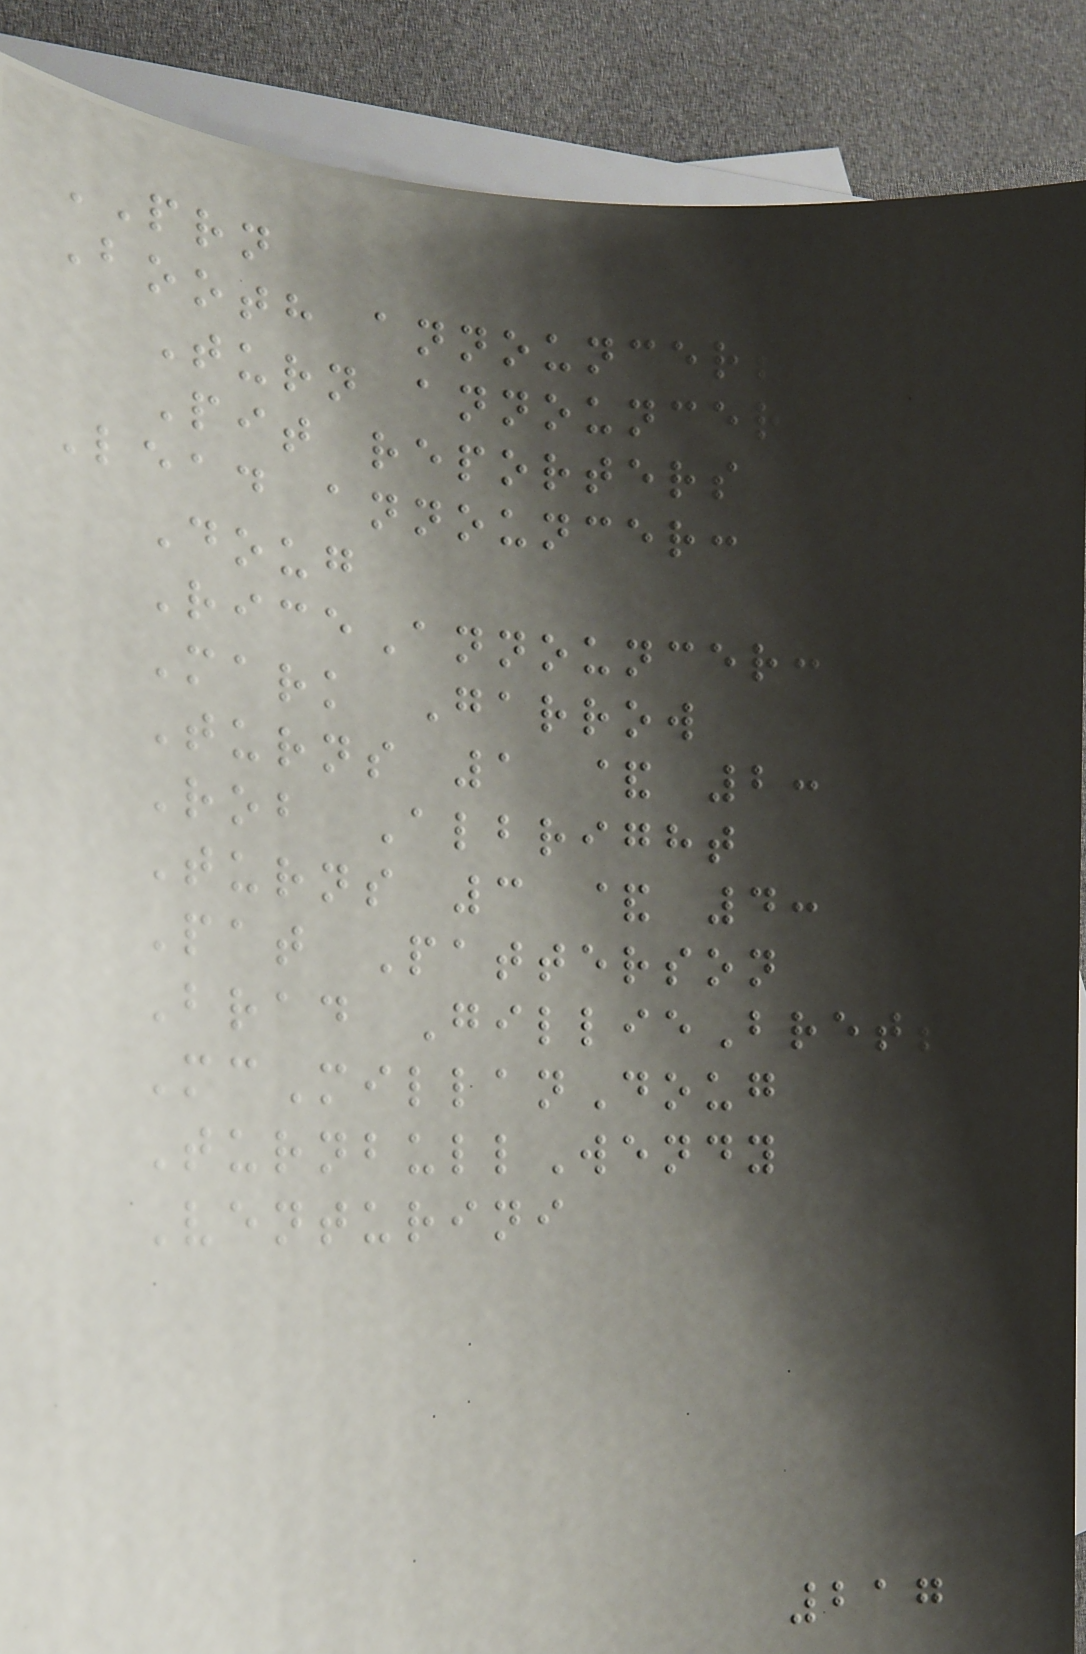PRN
Booth announcers
Turn announcers
Pit reporters
Lead announcer:
Doug
RiceAnnouncer:
Mark Garrow
Turns 1 & 2:
Rob Albright
Turns 3 & 4:
Pat Patterson
Brad GillieBrett
McMillanDoug
TurnbullWendy
Venturini
217
